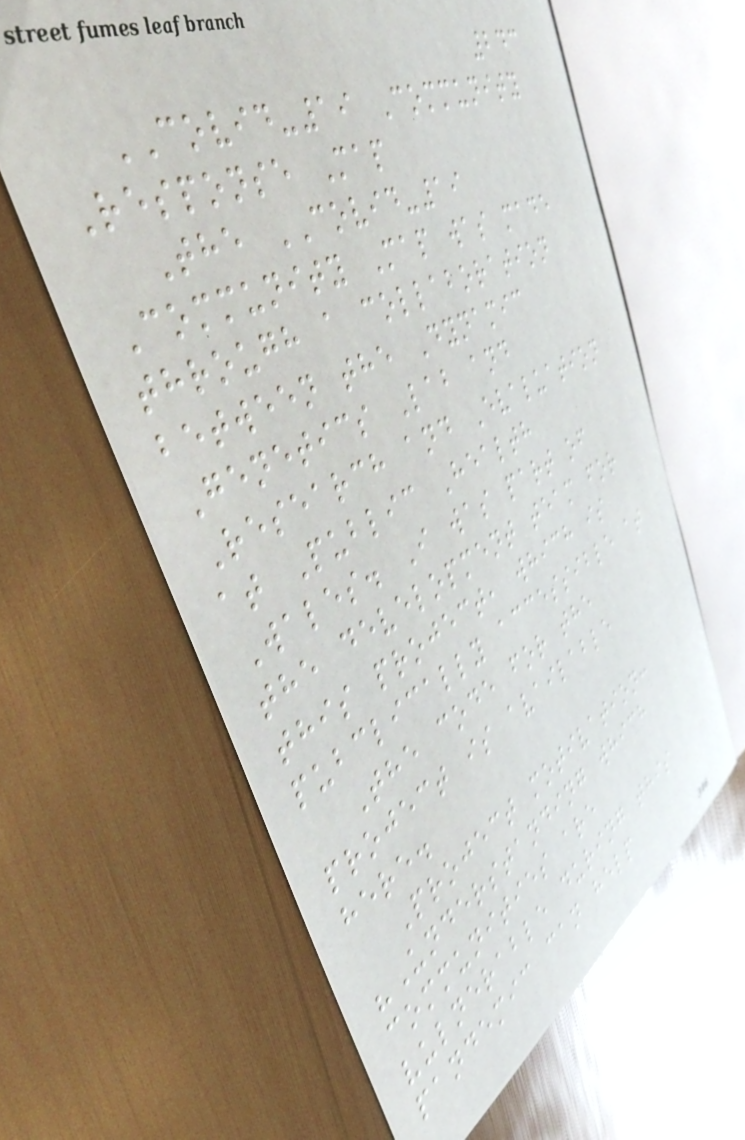243
COVID-19 Community
Response Map
The COVID-19
Community Map was made
through a collaboration
between the Dynamic
Genetics Lab and
Research and Evaluation
at Public Health
Wales. I was part of
the development team for
this project, which is
pubclically accessible at
The code for the
project is available
here.
Project motivation:
"Understanding which
communities are
vulnerable during this
pandemic can help
